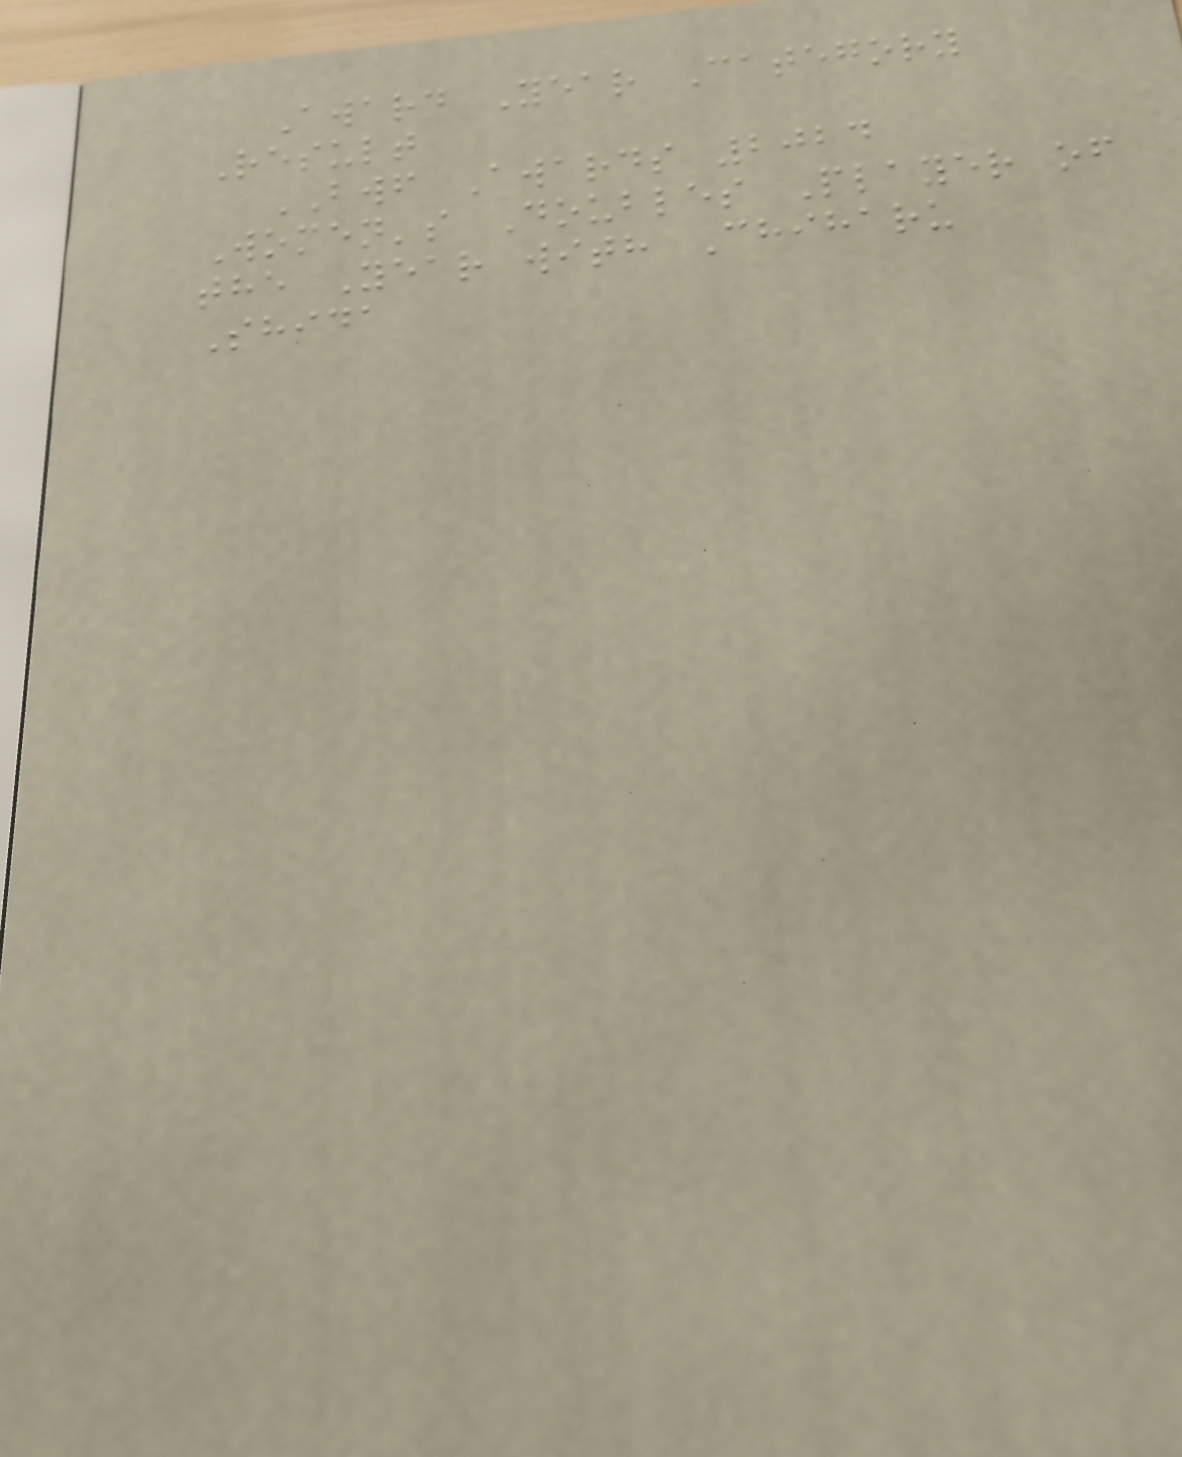Award Year Category
Result
BWF Awards 2024
Women's Doubles Player of
the Year with Chiharu
Shida
